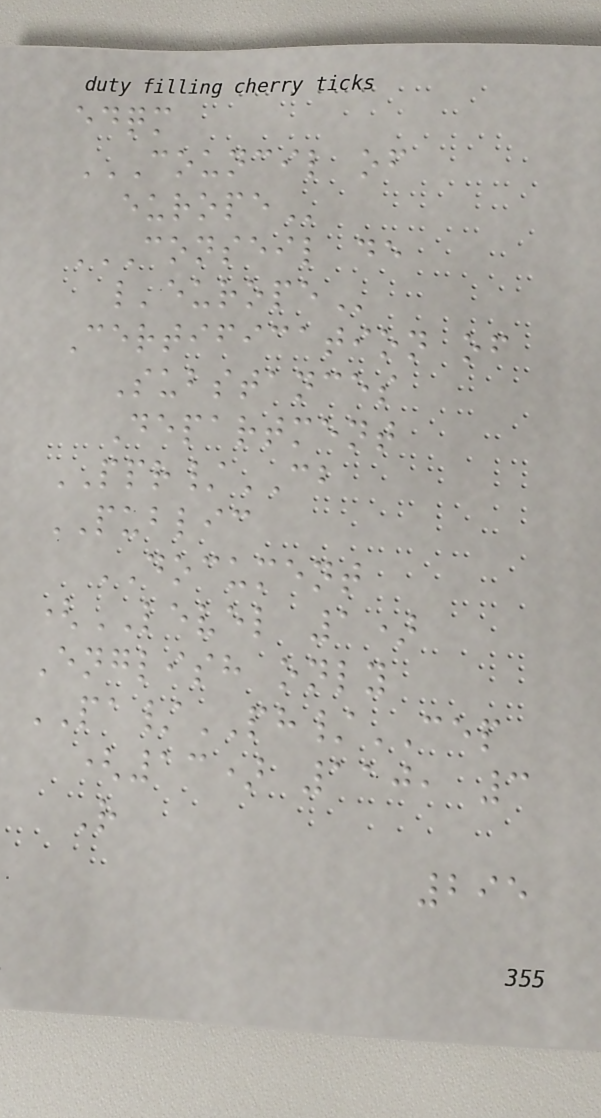edqm
COUNCIL OF
EUROPE
CONSEIL DE
L'EUROPE
Certification of
Substances
Department
PPR/CB
PUBLIC
DOCUMENT
(LEVEL 1)
English only
PA/PH/CEP
(13) 110, 3
R
295
